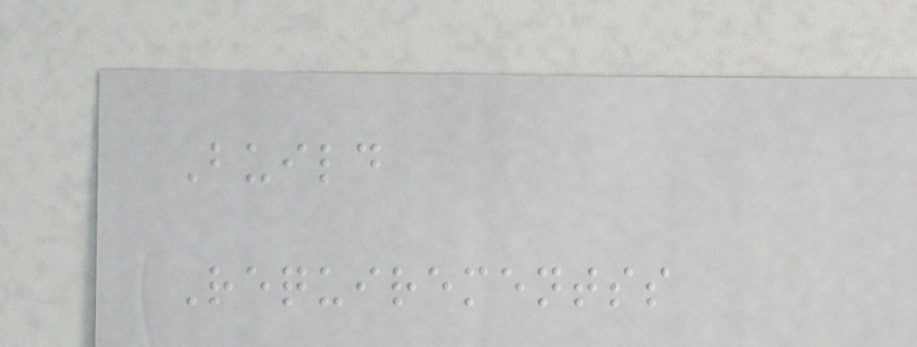Build
Requirementss
